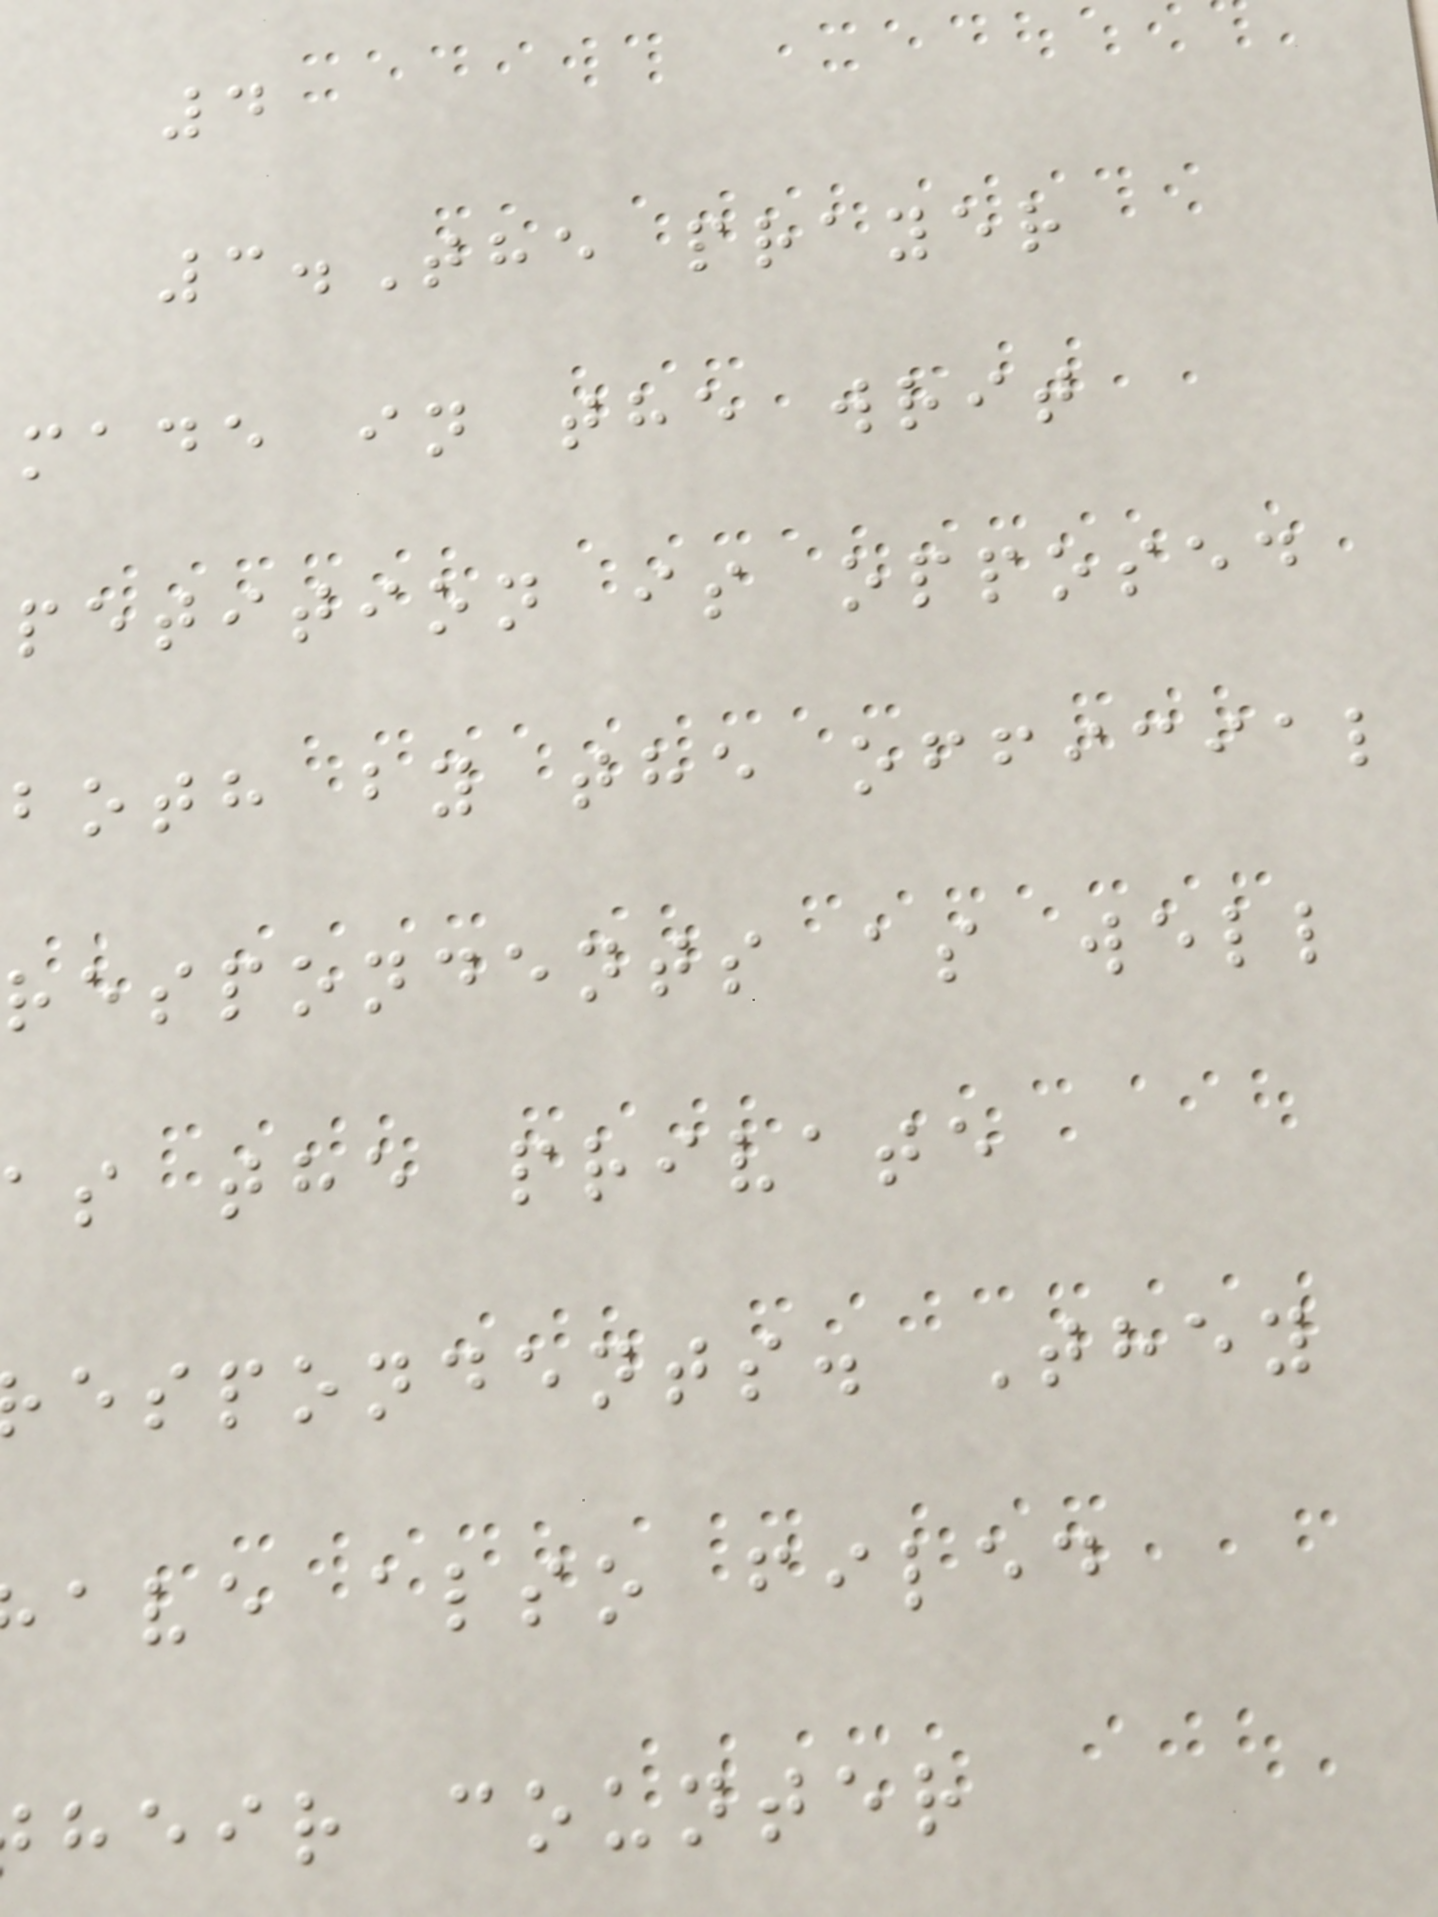4
3.The prayer
made in the writ
petition is opposed
both by the official
respondents as well
as the private
espondents. They
ave also filed
heir counter
